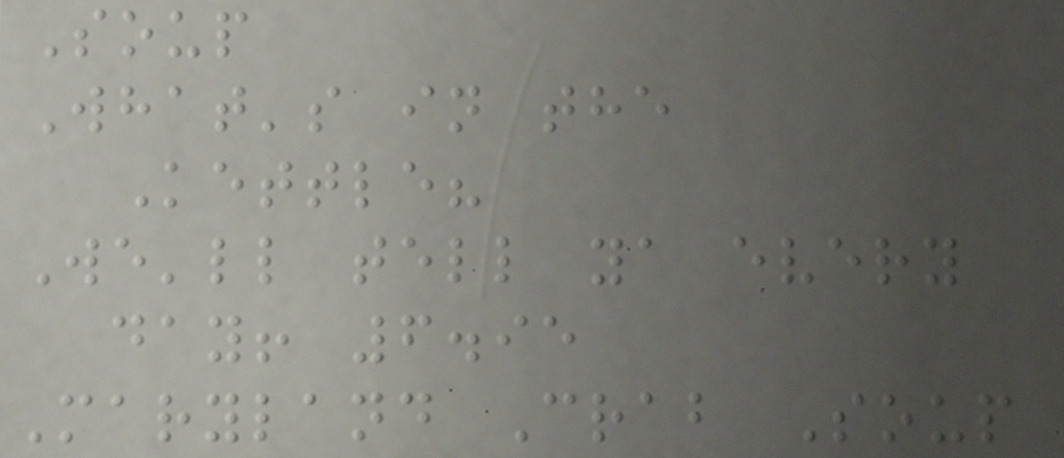Soup
What's in the
Kettle?
We'll tell ya every
day! 6.95
Maryland Crab Soup
